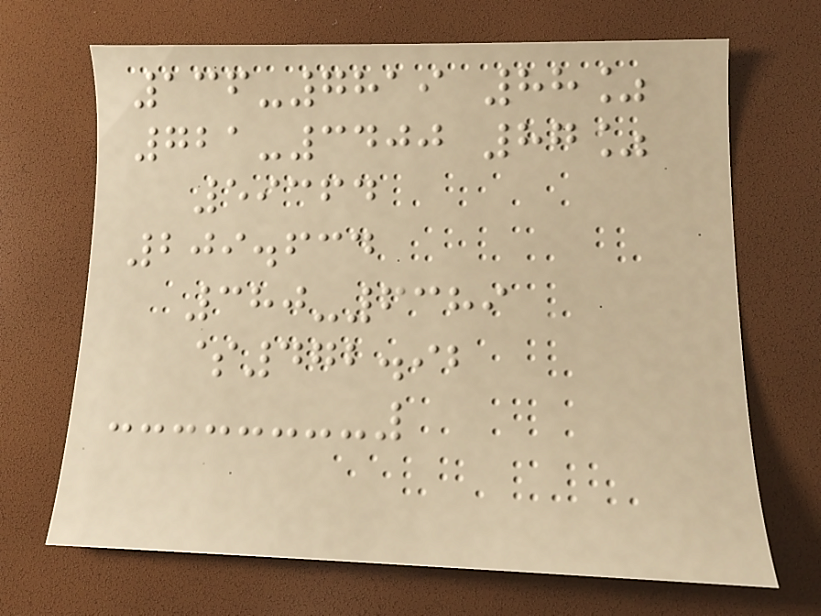136-7819 88%
721-3400 87%
59364
209.634
380-6389
$472.92
